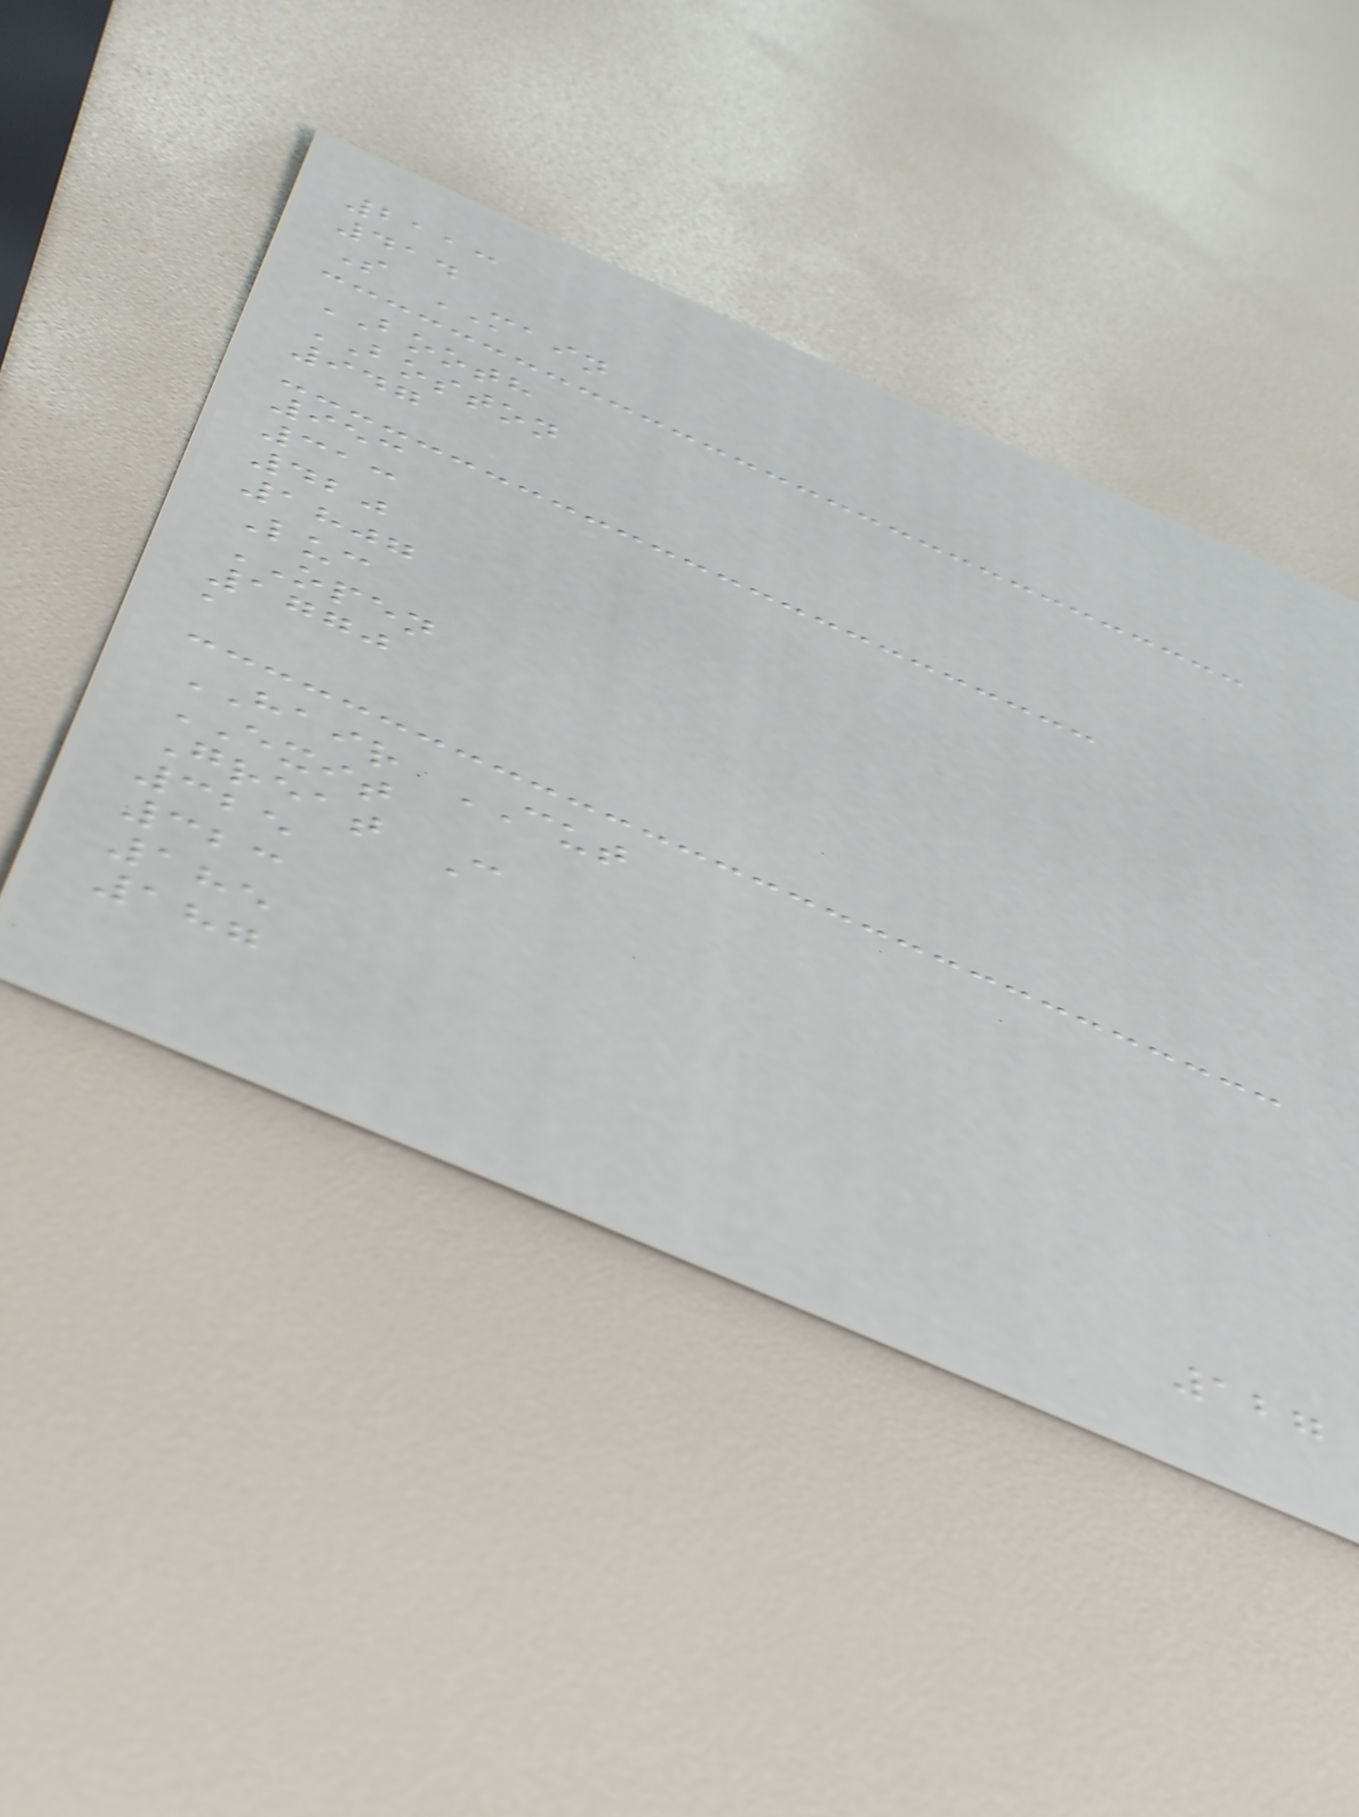2113
414
S MAIN
BOOTH
BOSTON
947
953
313
420
1807
Luc
OPEN
1770
a
HAIR CUT
EXIT
Great C
325
323
185
187
127
